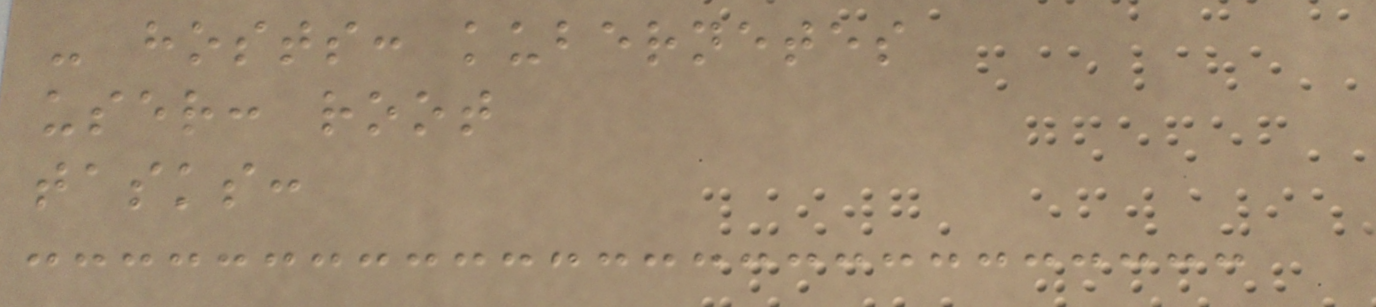- hosts: kubernetes
user: root
tasks:
